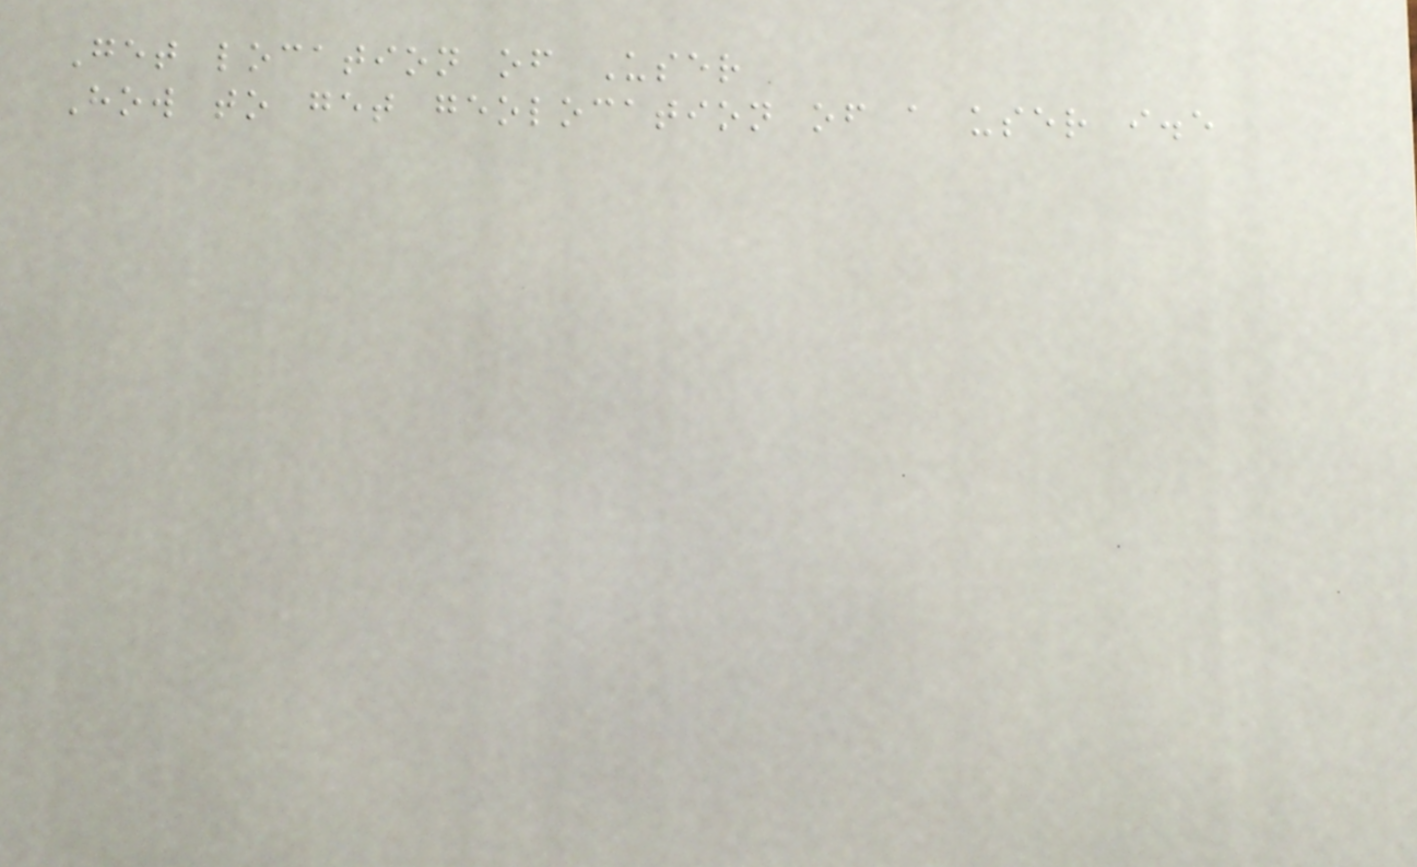Get location of User
How to get geolocation of a user i.e
